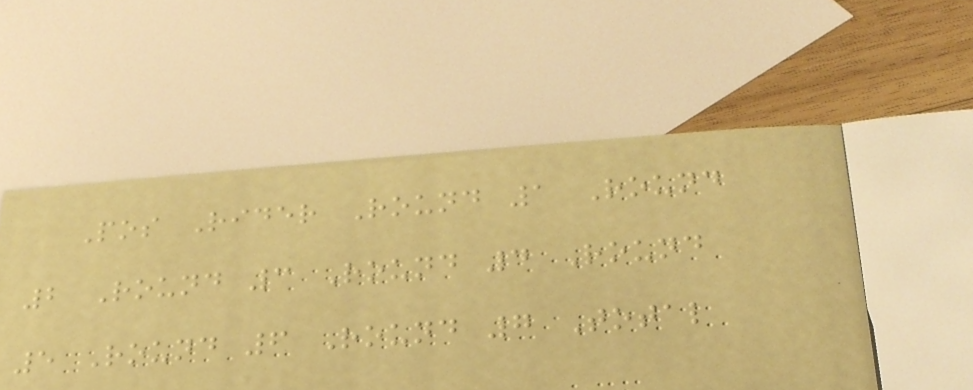Pos Rider Round 1 Round
2 Round 3 Round 4 Round
5 Round 6 Round 7 Total
